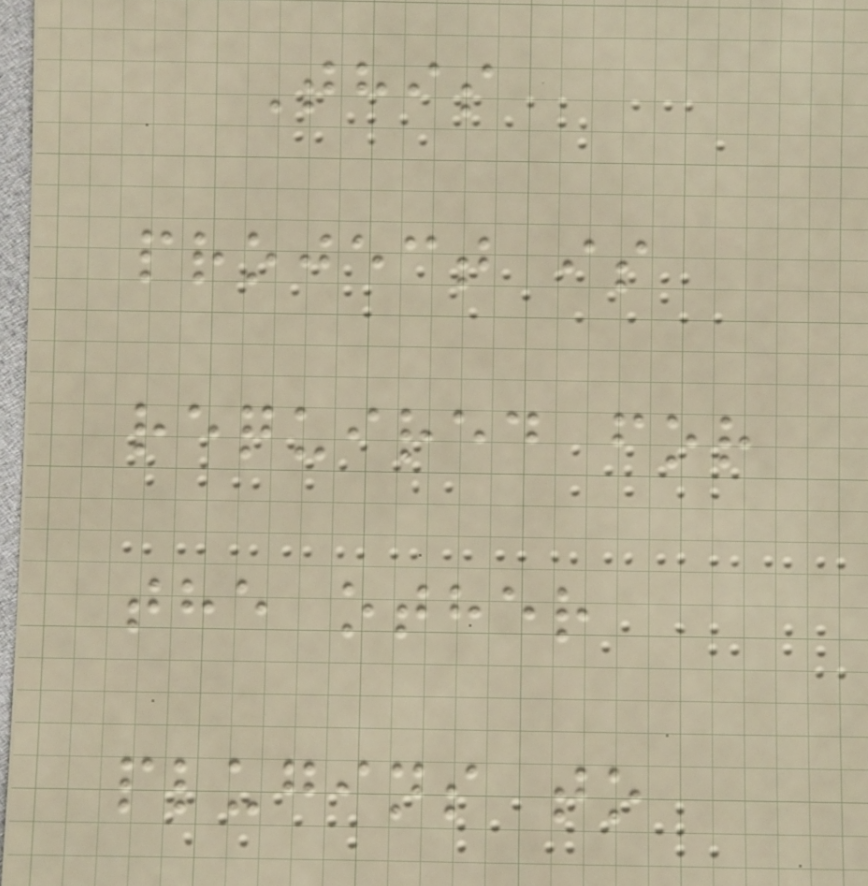This
project is
required for
the other
plugins to
